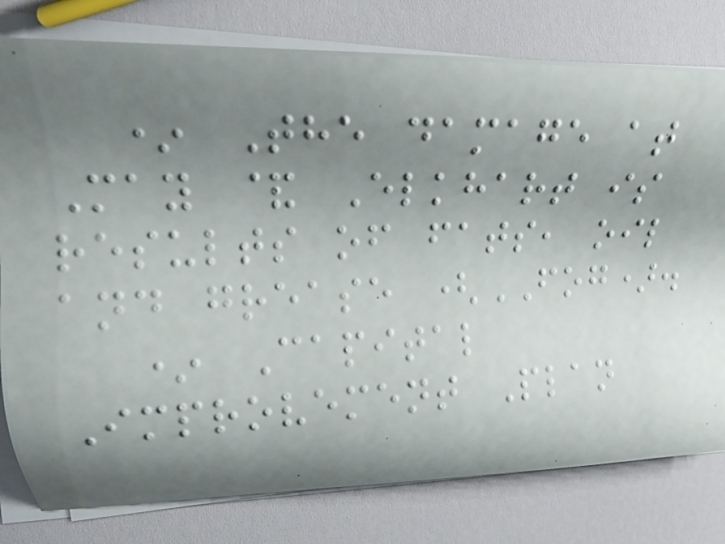* The damage at
May & Elkhart is
results of fats, oil
and grease (FOG).
* Capital
Improvement Plan
